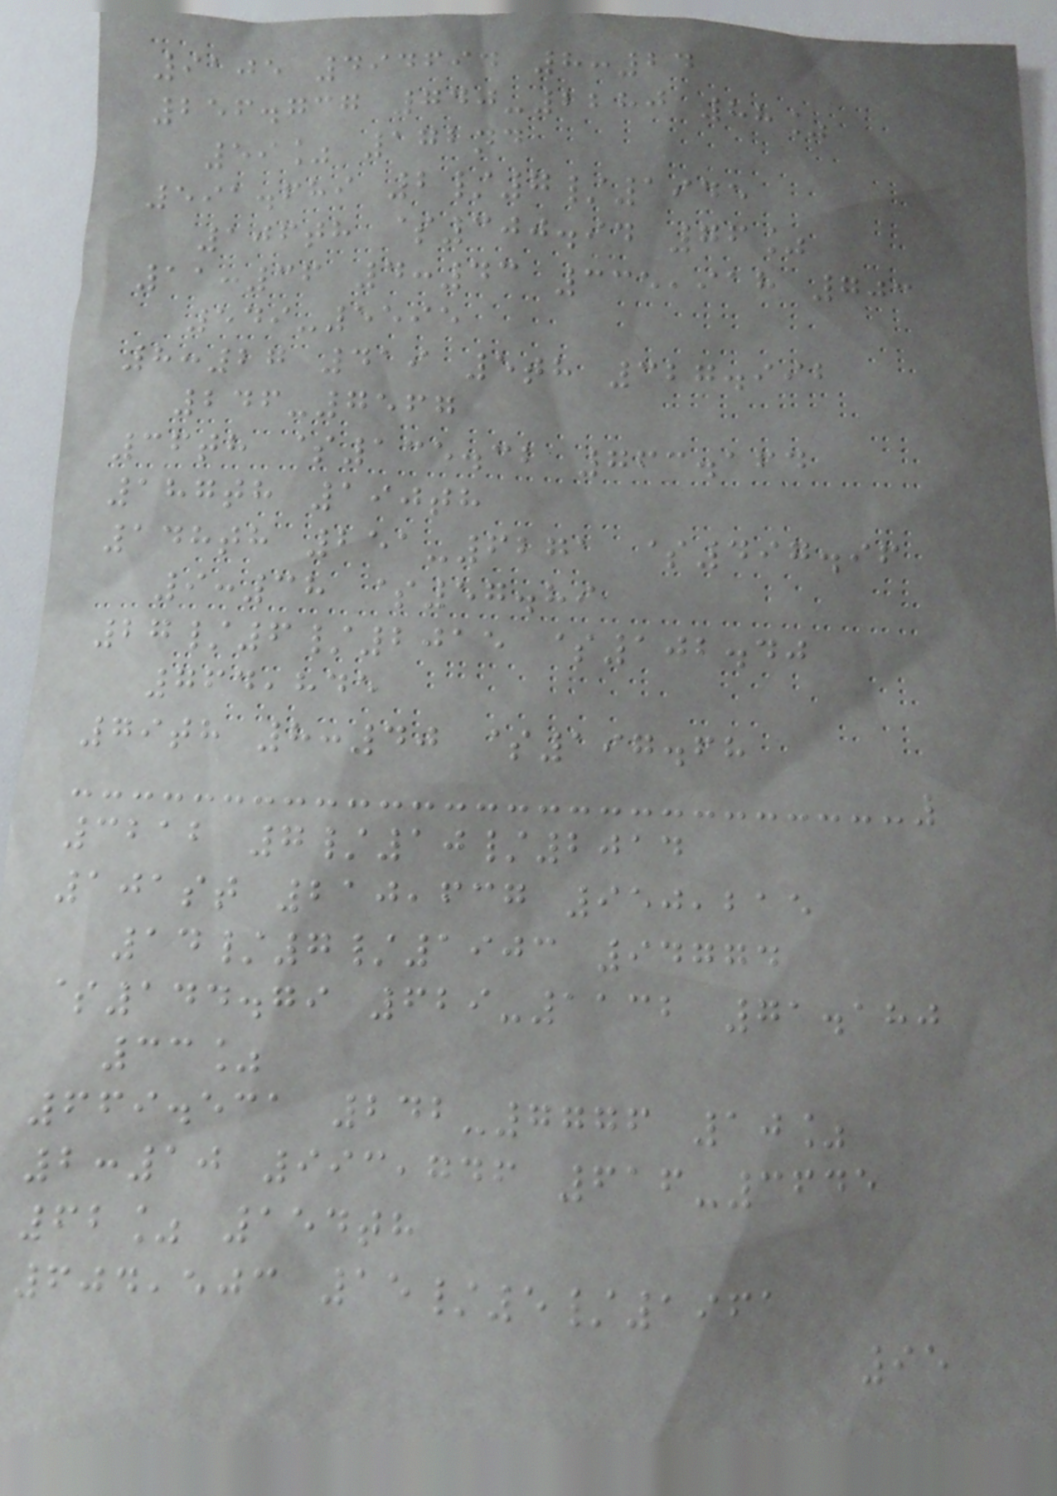9105 494694 8:24
256.737 740-2280 88%
59% 172nd
591.689 2/7/1945
106th $300.94 76%
11:36 4:43 335,918 703
549-5595
8:27 419 5th 327.992
246-7567
36th $135.32 763.164
187th 190th
148th 251-6271 $497.96
9:38 $57.89
27/6/2015 $102.40
764,845
79th 8:40 $197.68
3212 7/10/2014
101st 210,637 950,215
14/7/1903 94774
$144.79 629-1132 71.180
33%
669.531 242-7776 10%
2:10 993,746 616-3645
62% 154th
604,503 15/5/1961
95
